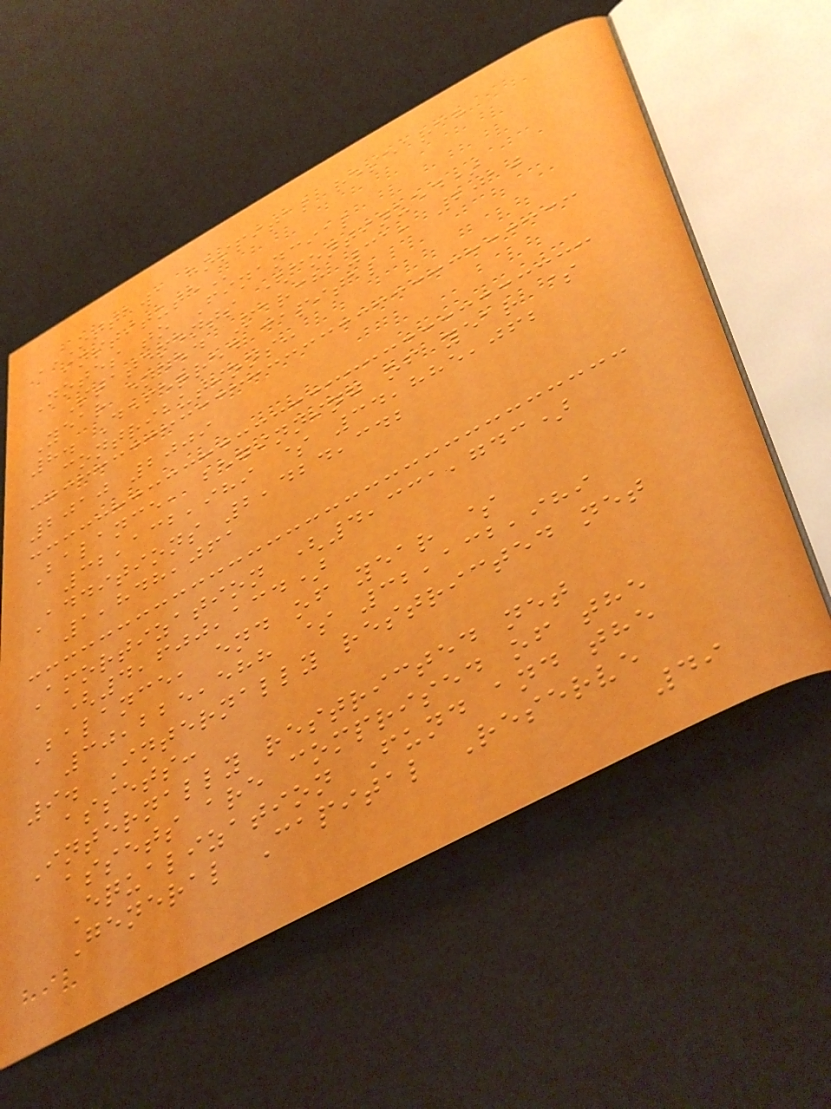OTTAWA HOSPITAL RESEARCH
INSTITUTE
Notes to Financial
Statements (continued)
Year ended March 31, 2010
8. Deferred capital
contributions:
2010 2009
Balance, beginning of year $
32,132,989 $ 34,885,062
Additions 2,424,342
1,848,061
Amortization (4,331,743)
(4,600,134)
Balance, end of year $
30,225,588 $ 32,132,989
9. Internally restricted net
assets:
Internally restricted net
assets are comprised of the
Equalization Fund and the
General Capital Reserve
49
